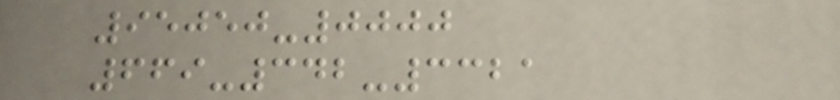95050-0000
669-342-3321
